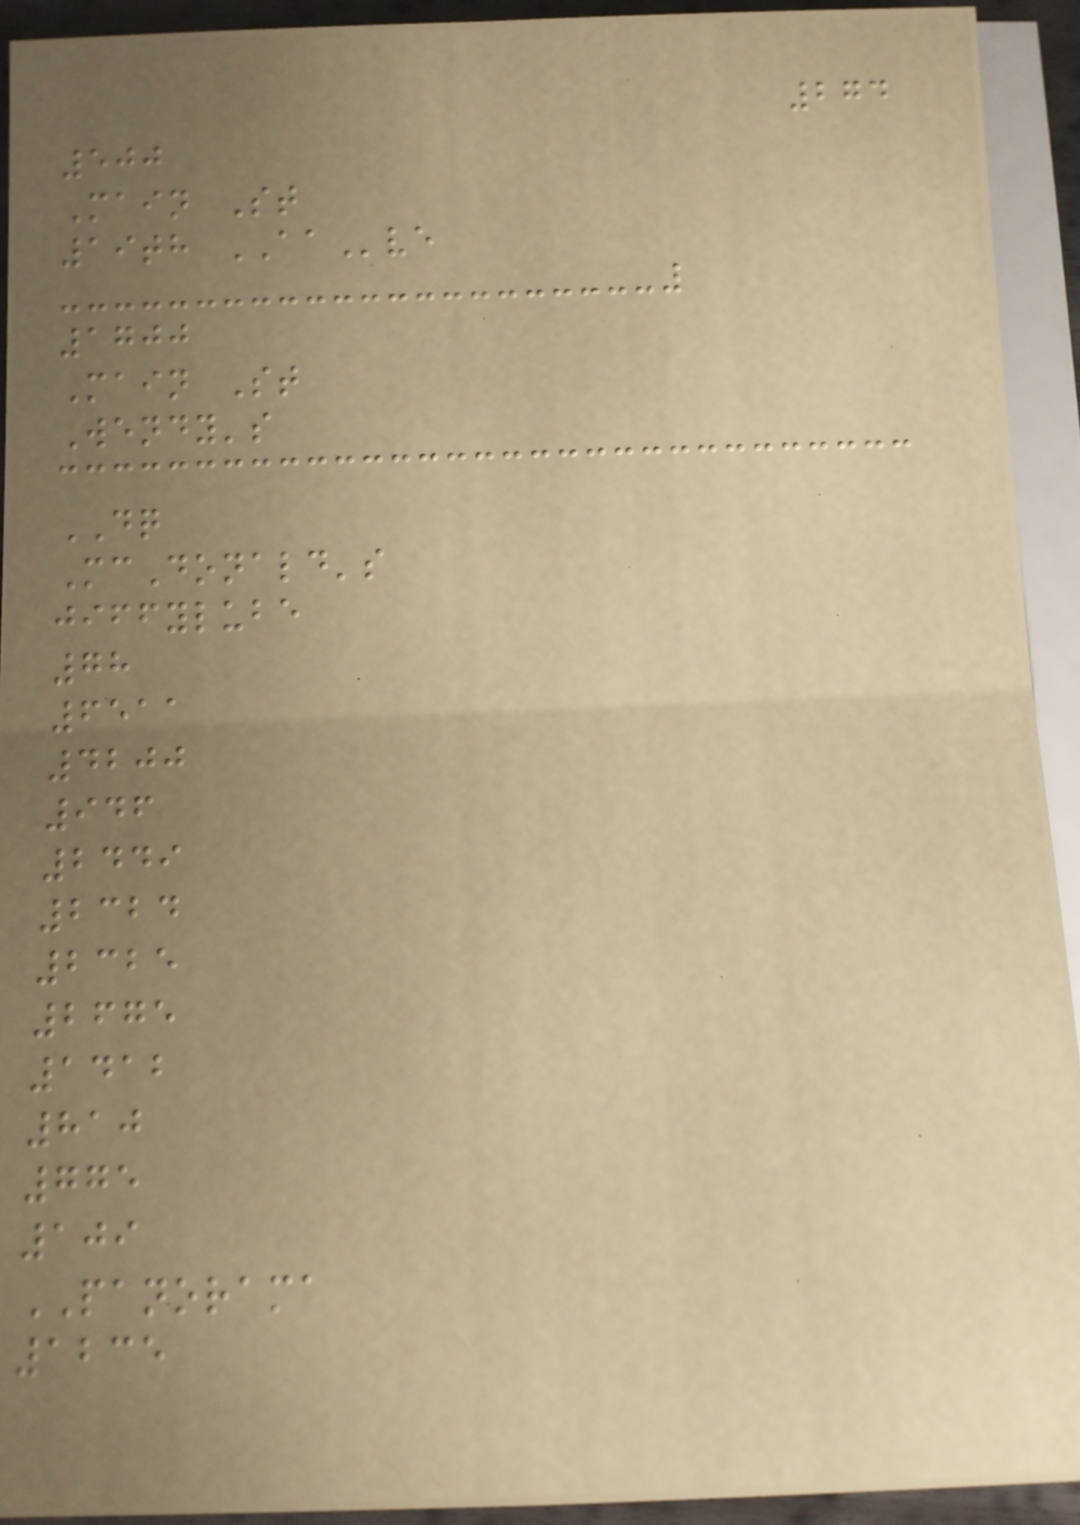274
500
Main St
19th AAve
1700
Main St
Wendy's
DQ
McDonald's
jiffylube
78
6511
4200
946
2449
2324
2325
2675
1412
810
775
109
PANORAMA
1235
